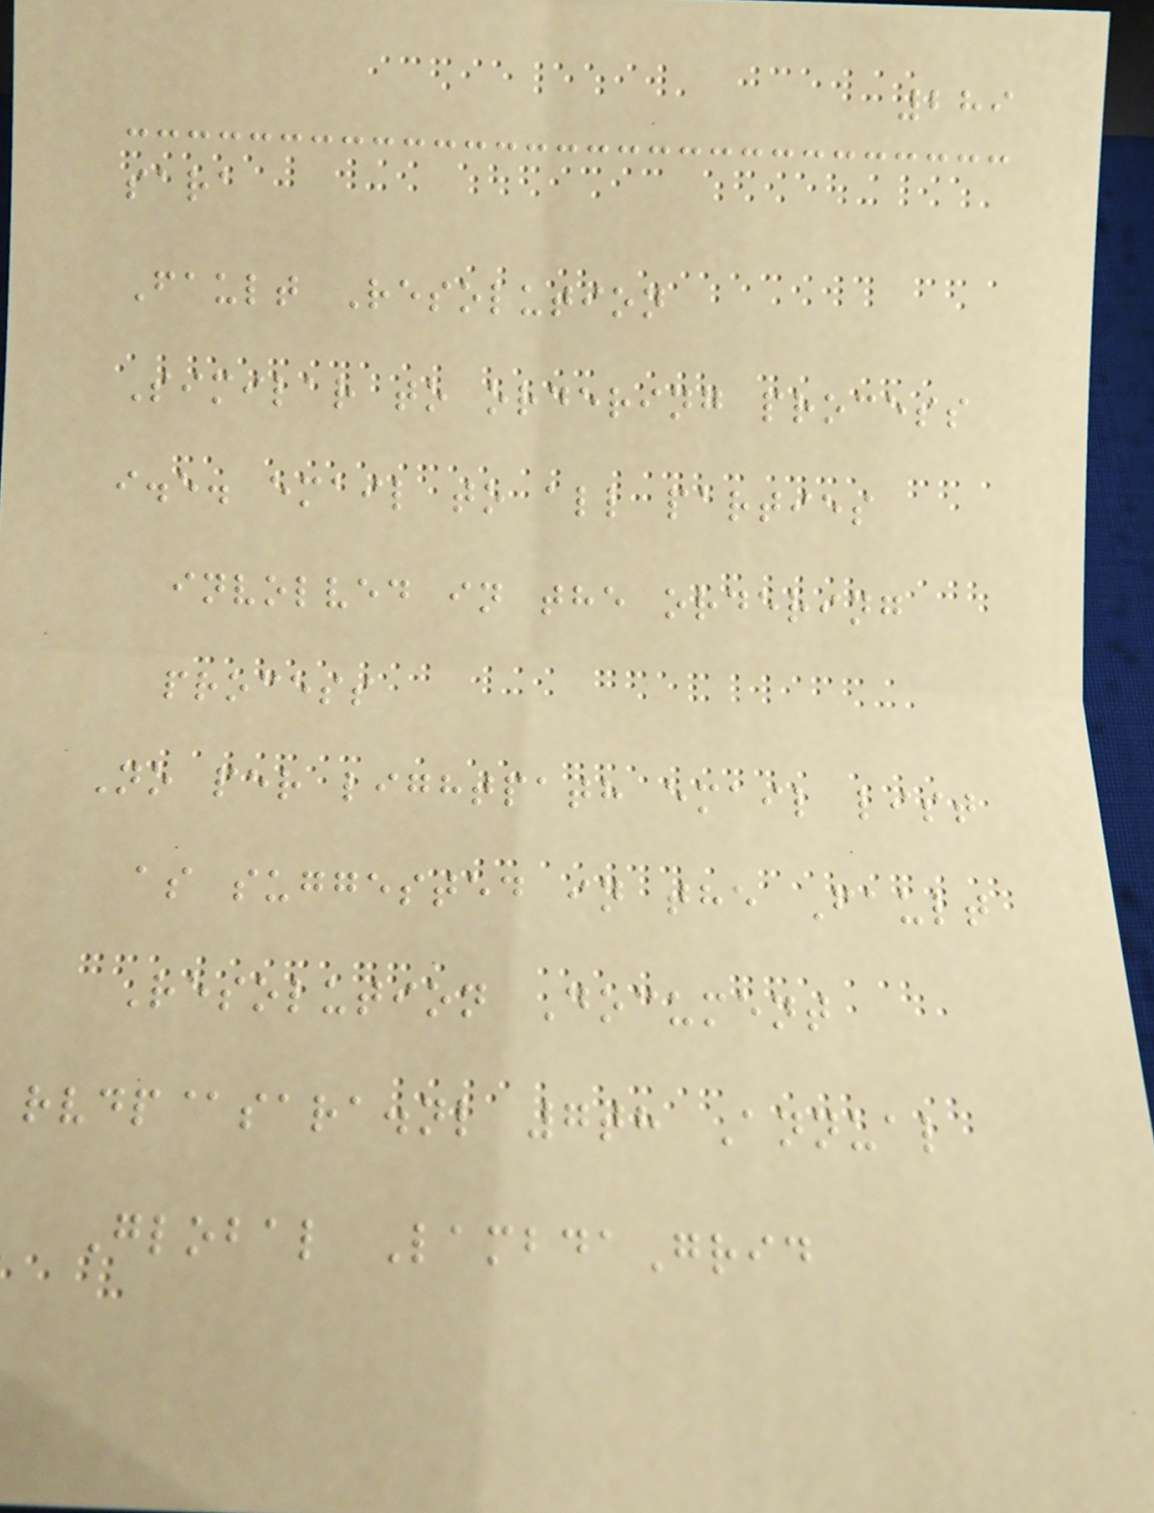289
sara
Fault Resolution
Similar to ordering process
i.e. email to all parties
involved in the ordering
process
No per lightpath email list
as suggested in the Fault
Resolution Document
rvdp@sara.nl 7th Annual
Global LambdaGrid
